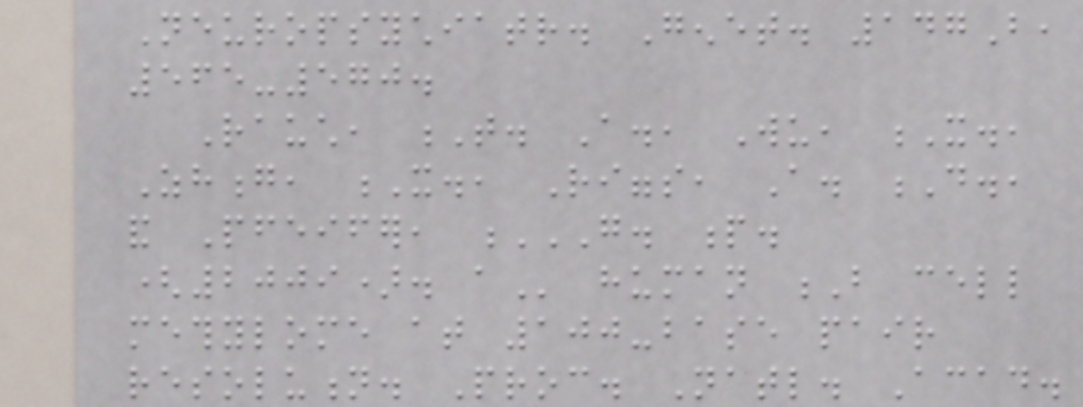Neuropsychiatr. Genet. 147B,
565-570.
Rauch, T. A., Wu, X.,
Zhong, X., Riggs, A. D.,
and Pfeifer, G. P.
(2009). A human B cell
methylome at 100-base pair
resolution. Proc. Natl. Acad.
